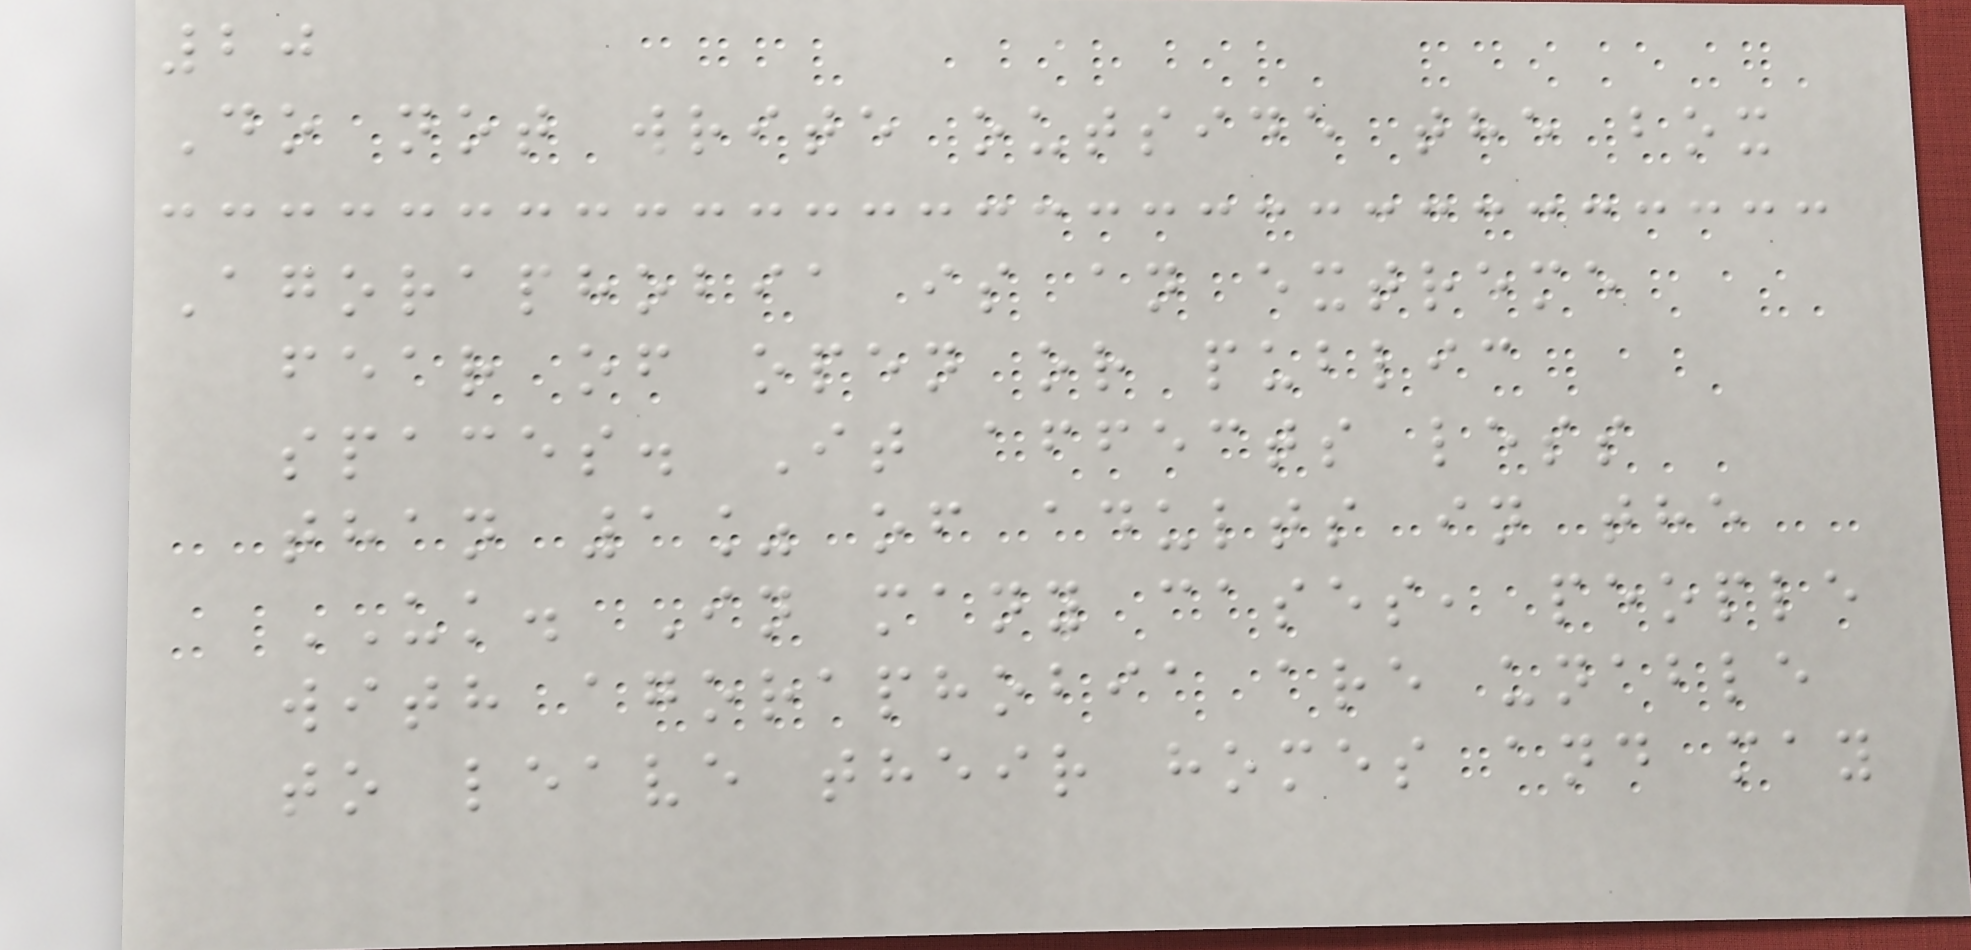20
Do not write outside the box
Agoraphobia is an extreme
fear of open or public
spaces. It affects less
than 1% of adults in the
UK. In many cases, people
with agoraphobia are unable
to leave their homes and may
